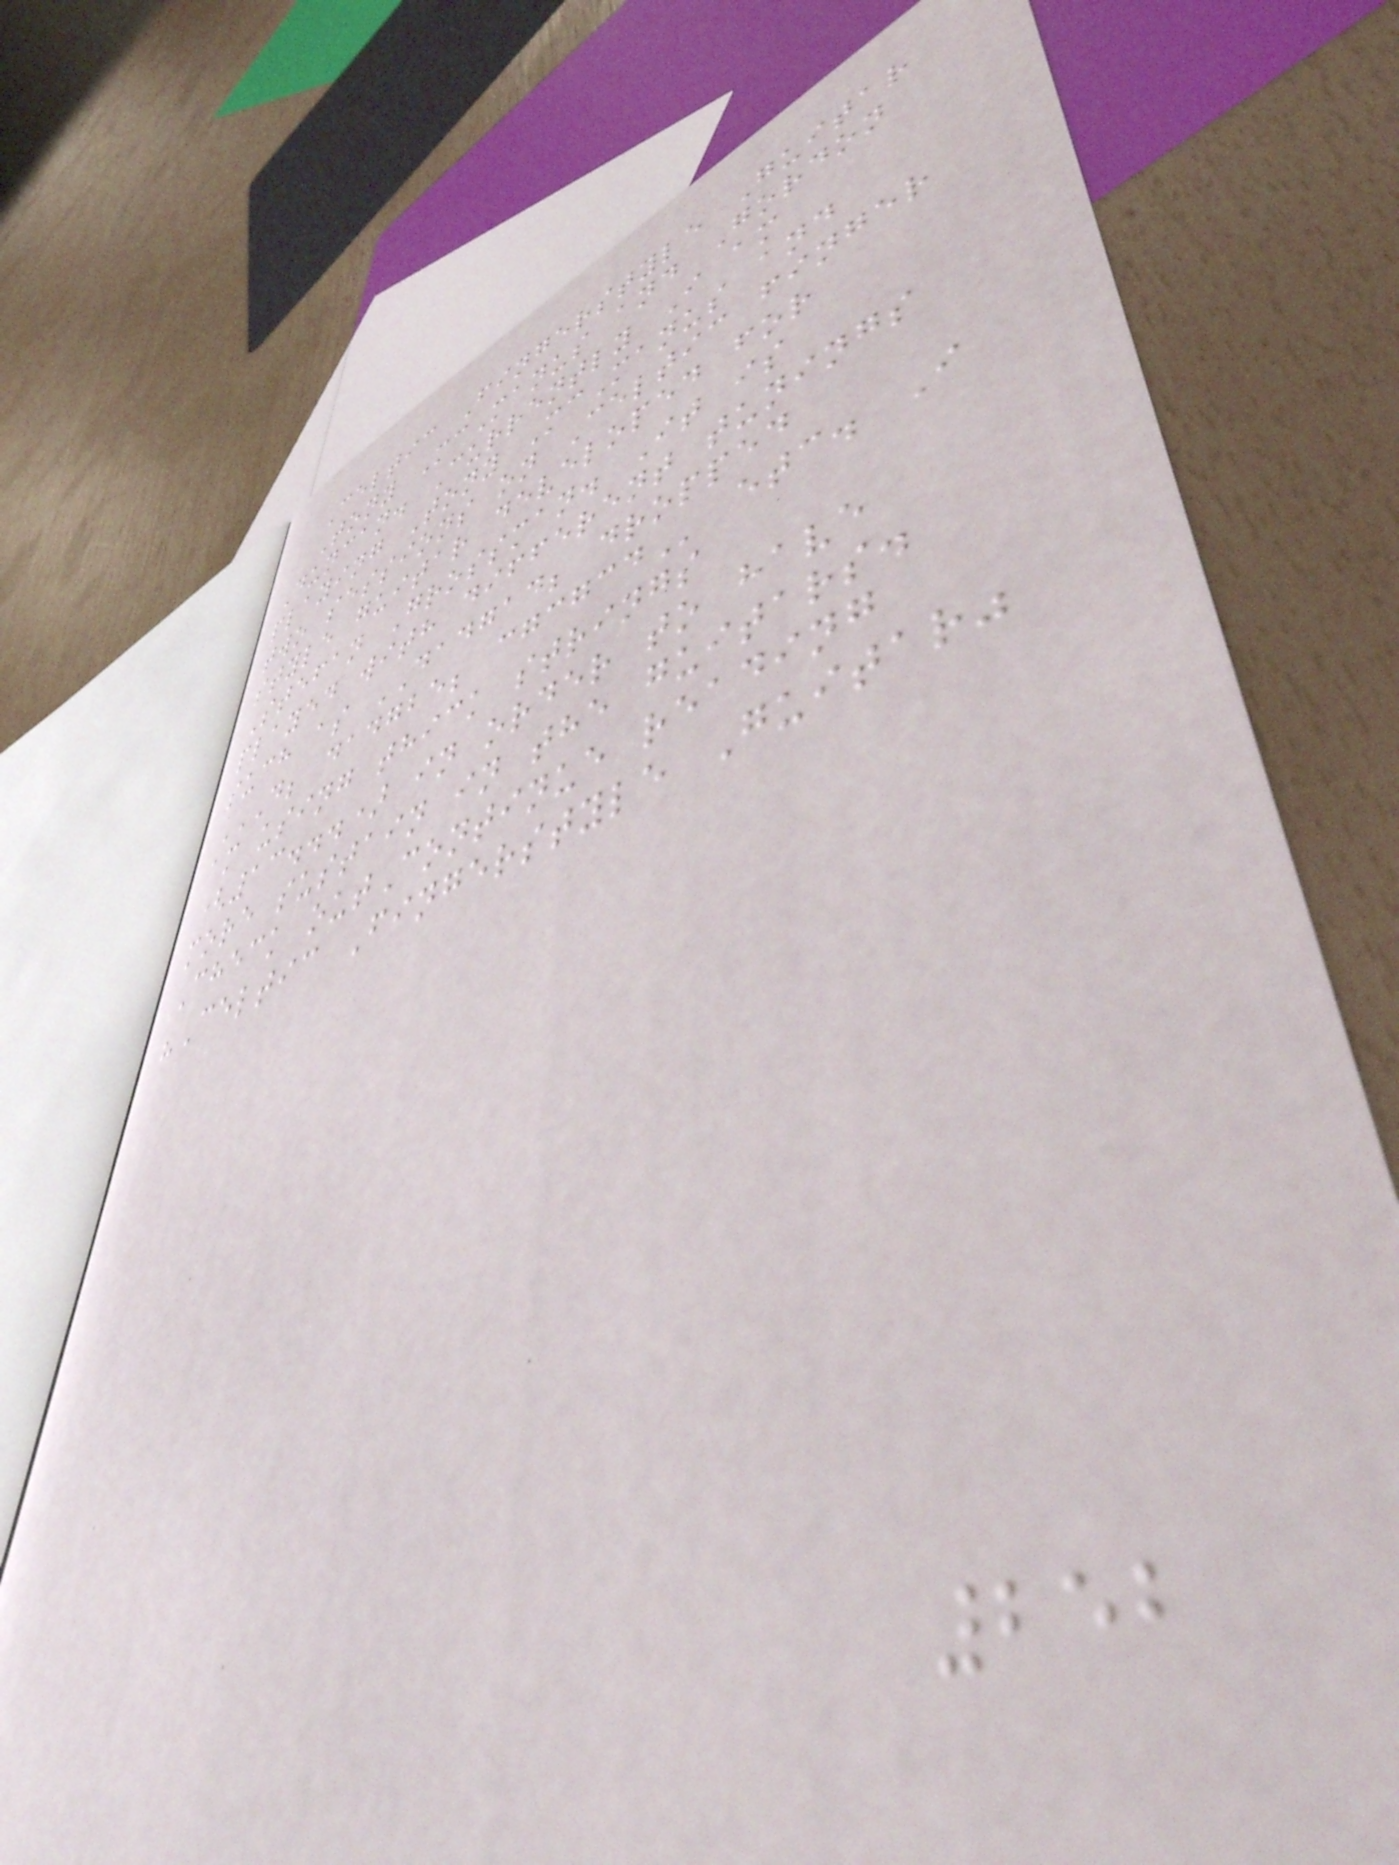Celtic Fingerstyle Guitar
Tony McManus and Gordon
Duncan. Currently I am
playing Tony McManus and
two sessions on Celtic finger
style guitar developed for
Stefan Grossman. It is
played with different tunings
such as DADGAD; dropped
D; DADGBE; CGCGCD etc. I
am using thick strings
(13...) in order to have
more sustain in the guitars.
Check outContinue reading
"Celtic Fingerstyle Guitar"
252
